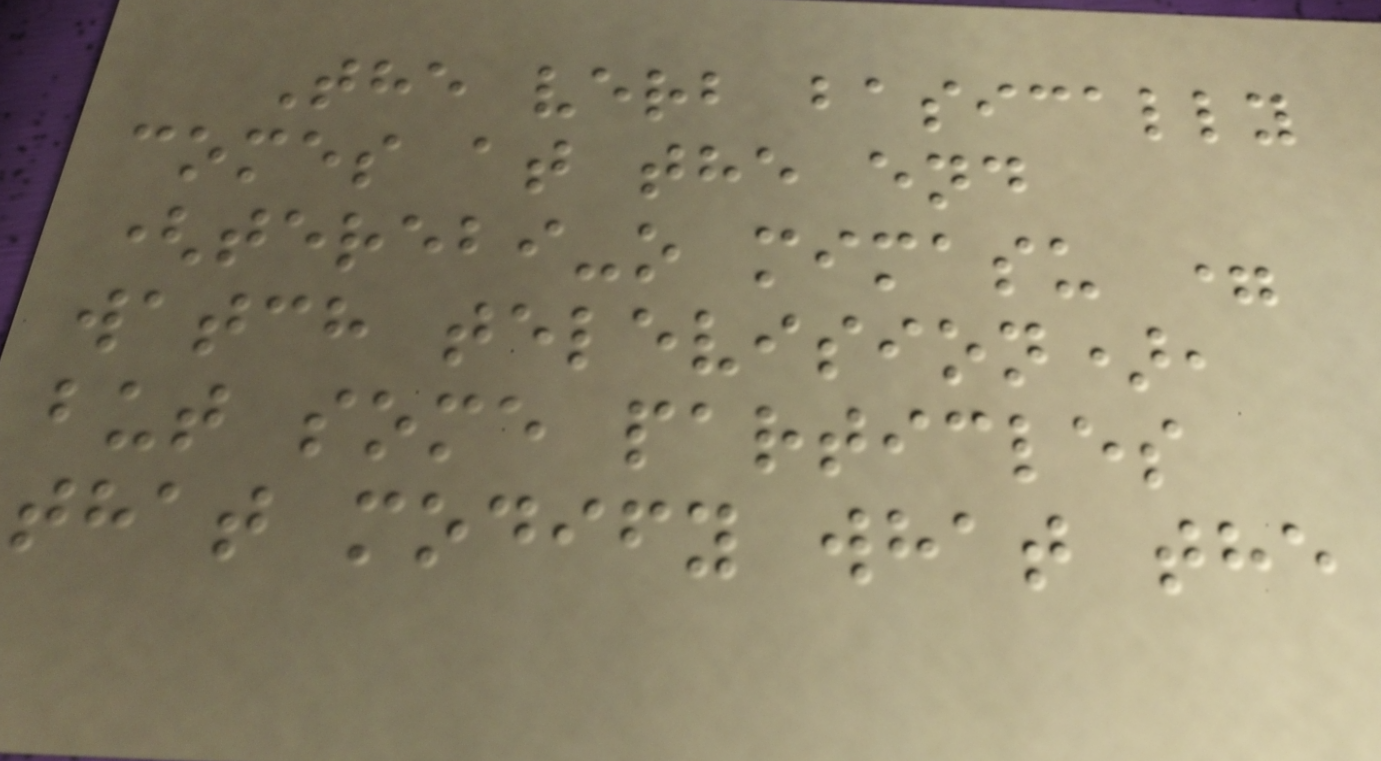The verb basically
comes at the end
(terebi-o mimasu =
watch television),
but some particles
that modify what the
